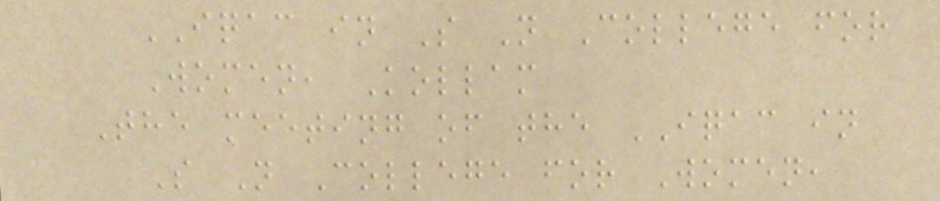IQAC in S N College for
Women, Kollam
The meeting of the IQAC in
S N College for Women,
